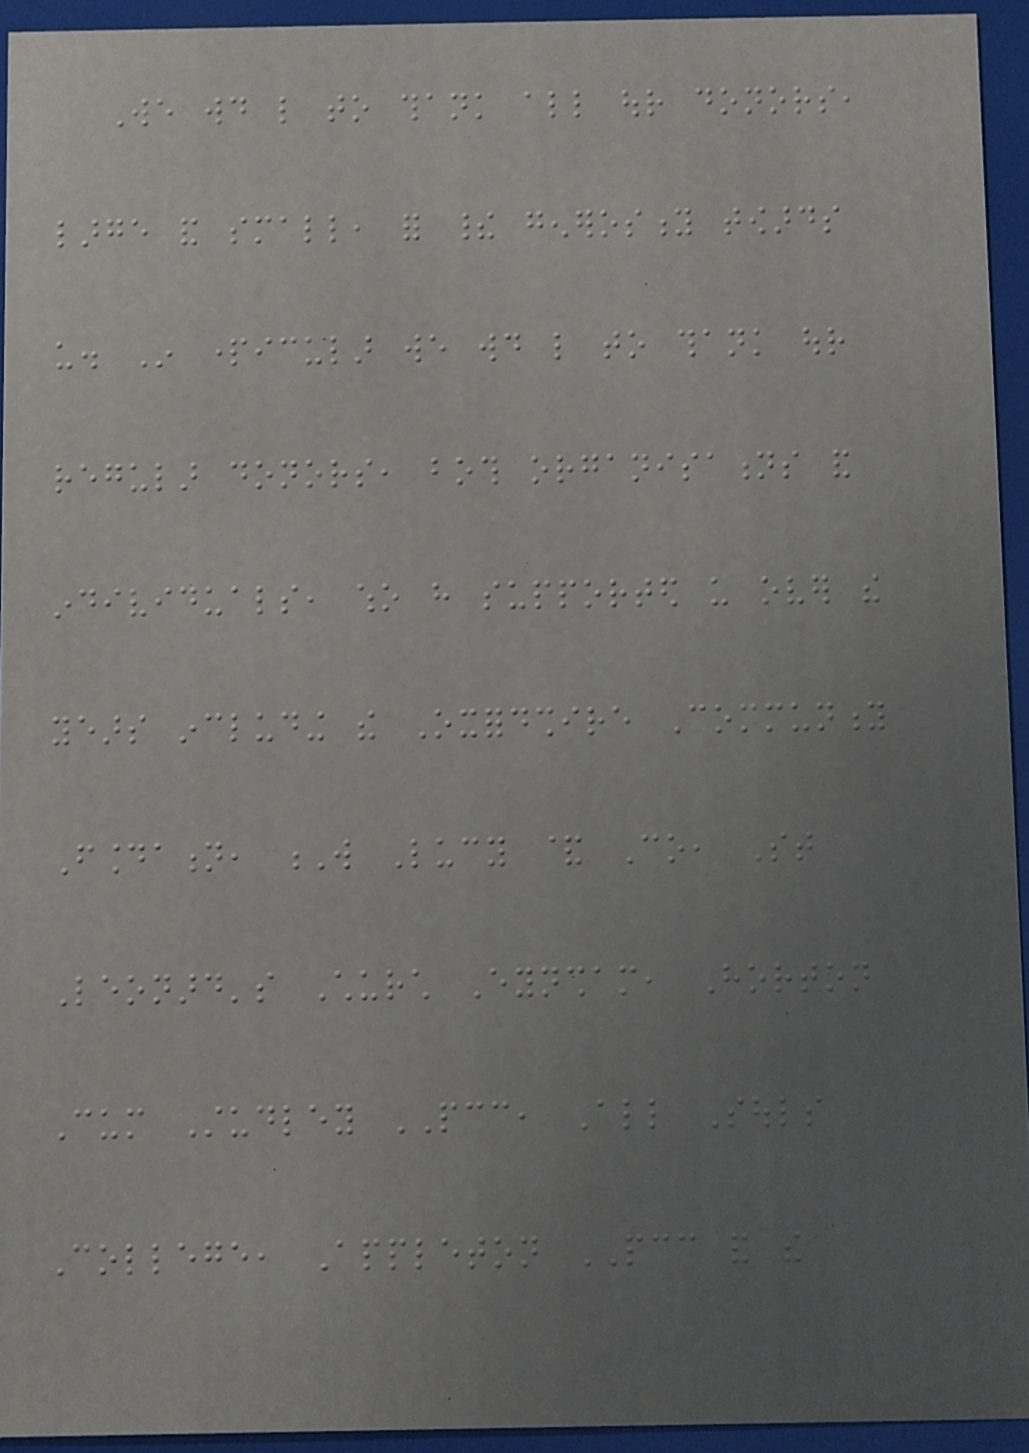We would like to thank all our donors,
large and small, for their generosity towards
us. In particular we would like to thank our
regular donors, both organisations and
individuals, who have supported us over the
years including the Oxfordshire Community
Foundation, W Lucy & Co, St
Leonard's Church Eynsham, Horton
Cum Studley PCC, All Souls
College, Appleton PCC and the
